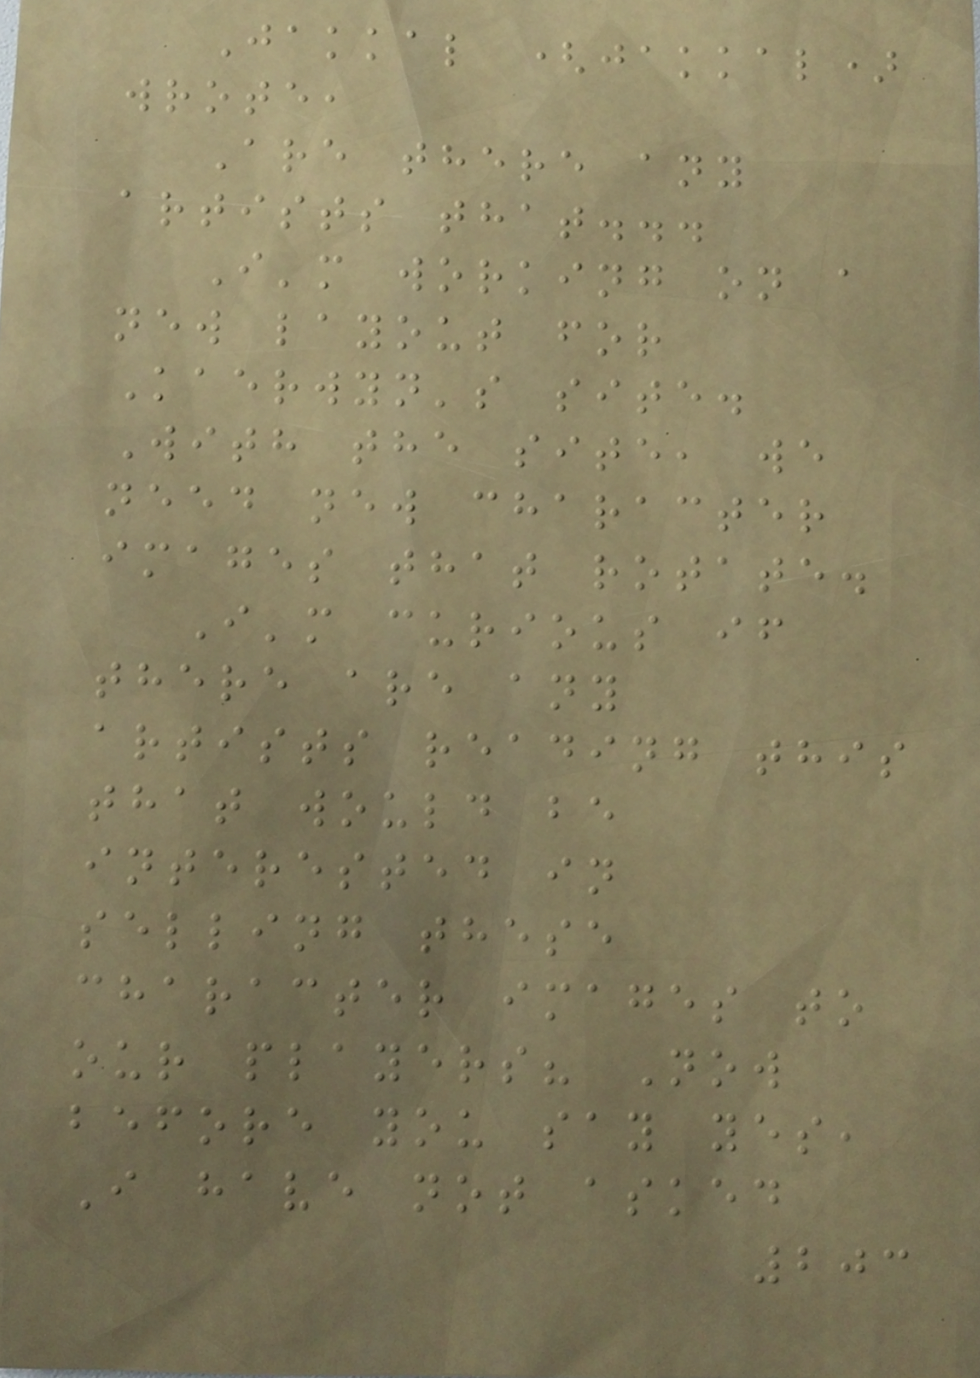Jakkal (jakkal)
wrote,
Are there any
artists that...
I'm working on a
new layout for
Kaerwyn's site.
With the site, we
need new character
images that rotate.
I'm curious if
there are any
artists reading this
that would be
interested in
selling these
character images to
our players? Now
before you say yes,
I have not asked
203
